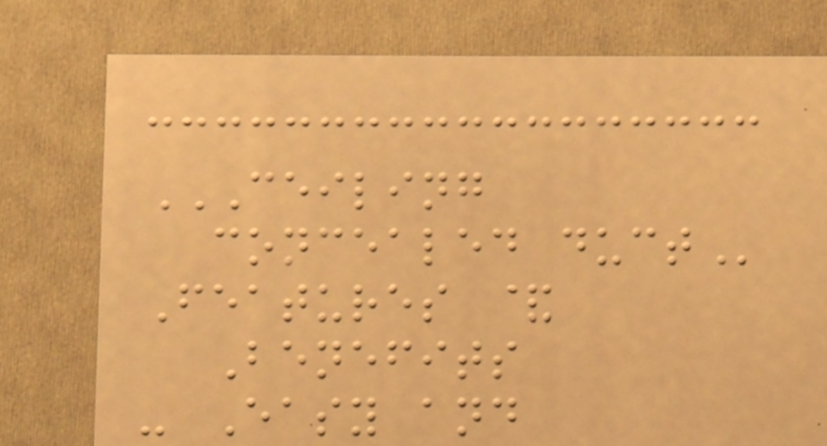CEILING
CONCEALED DUCT
Features &
Benefits
- Easy and
